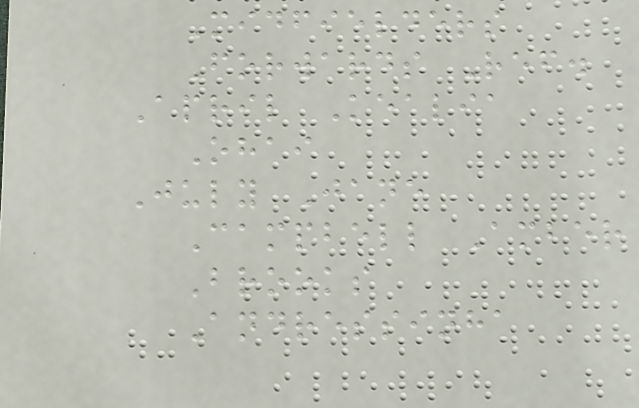Midfielders
Forwards Ref.
April Kealia
Ohai
July Jane
Campbell Amber
Brooks
Andressinha
